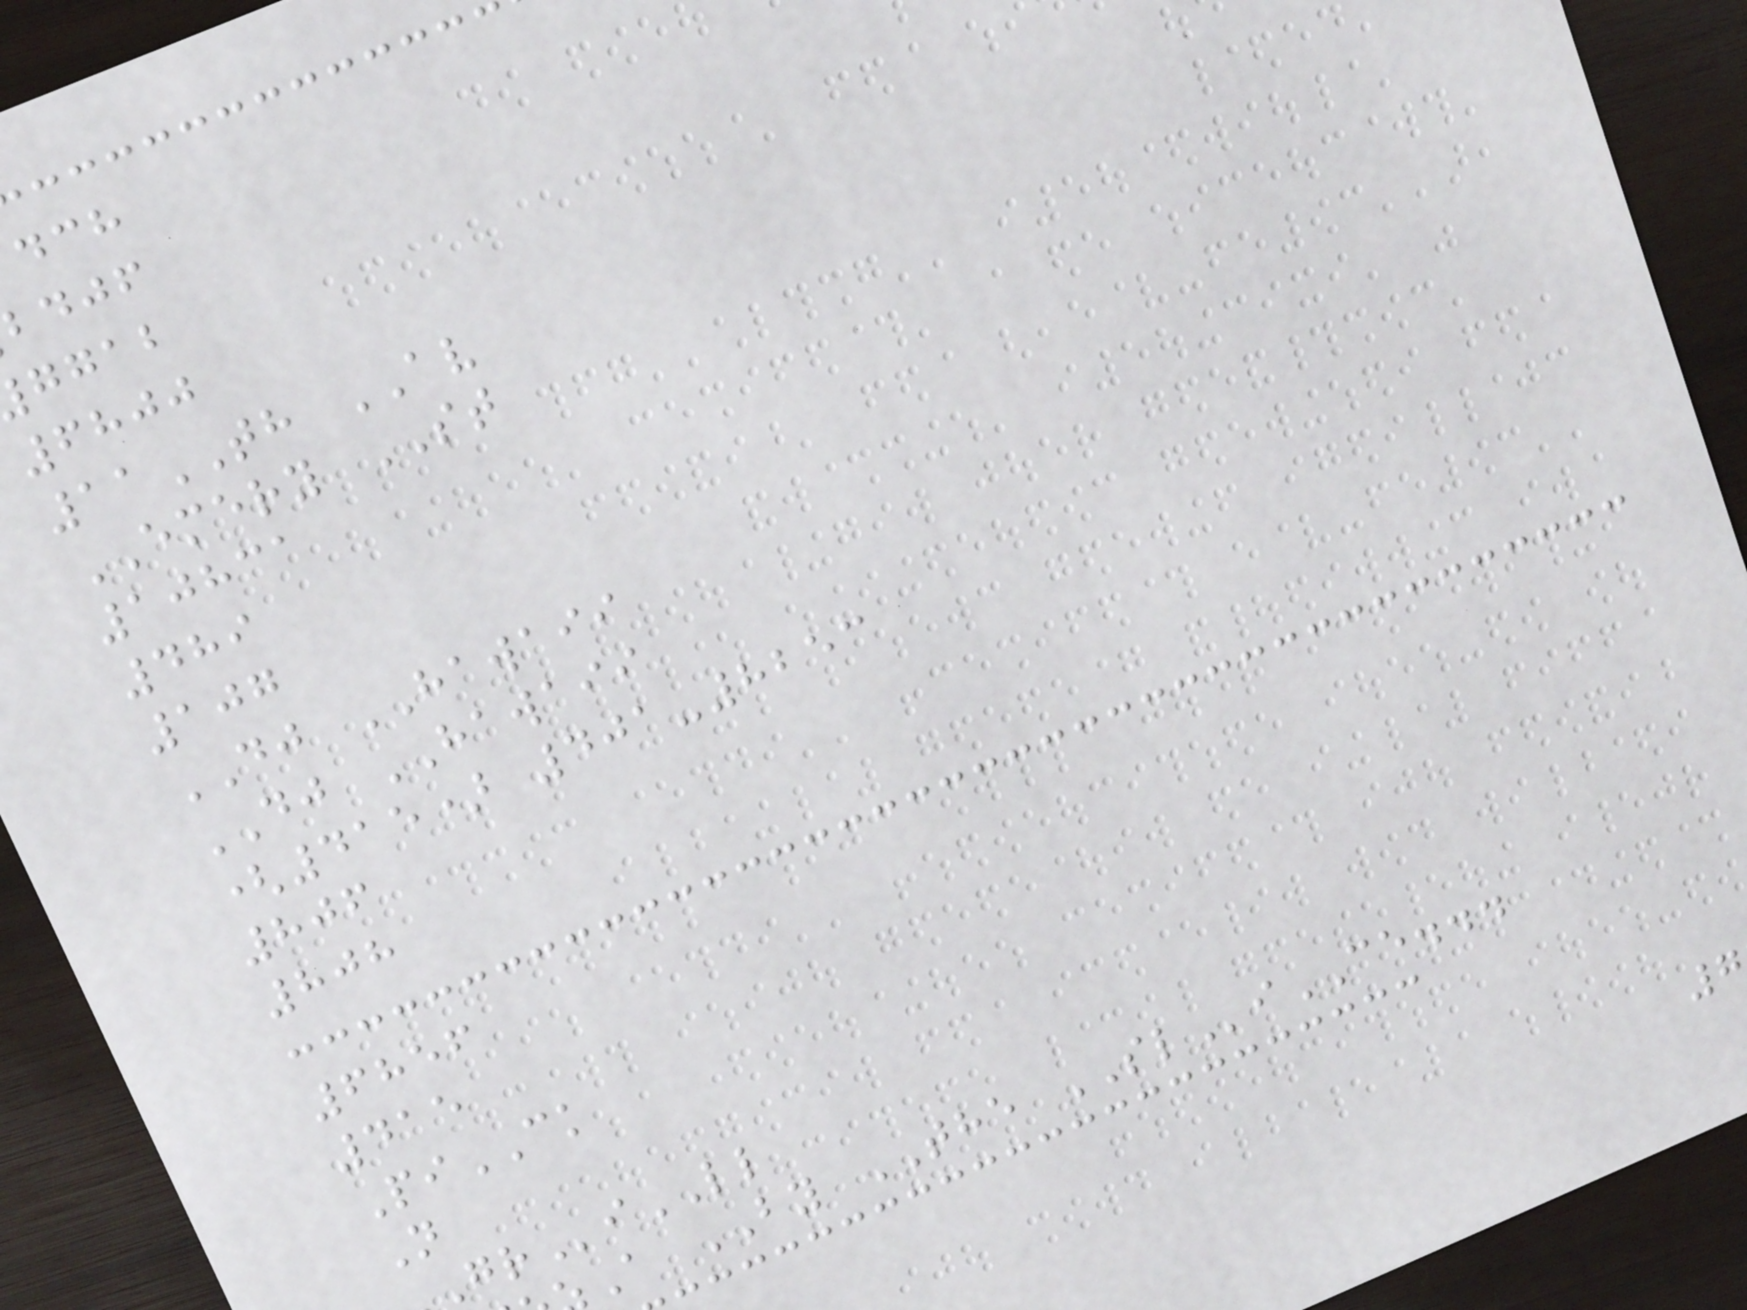bdjf
ggab
6800
11TH AV
EMERY ST
10831
489
107
DJ HAWAII
DJ HAWAII
(415) 401-8253
806
808
6856
415
PiCK
N
iLL
